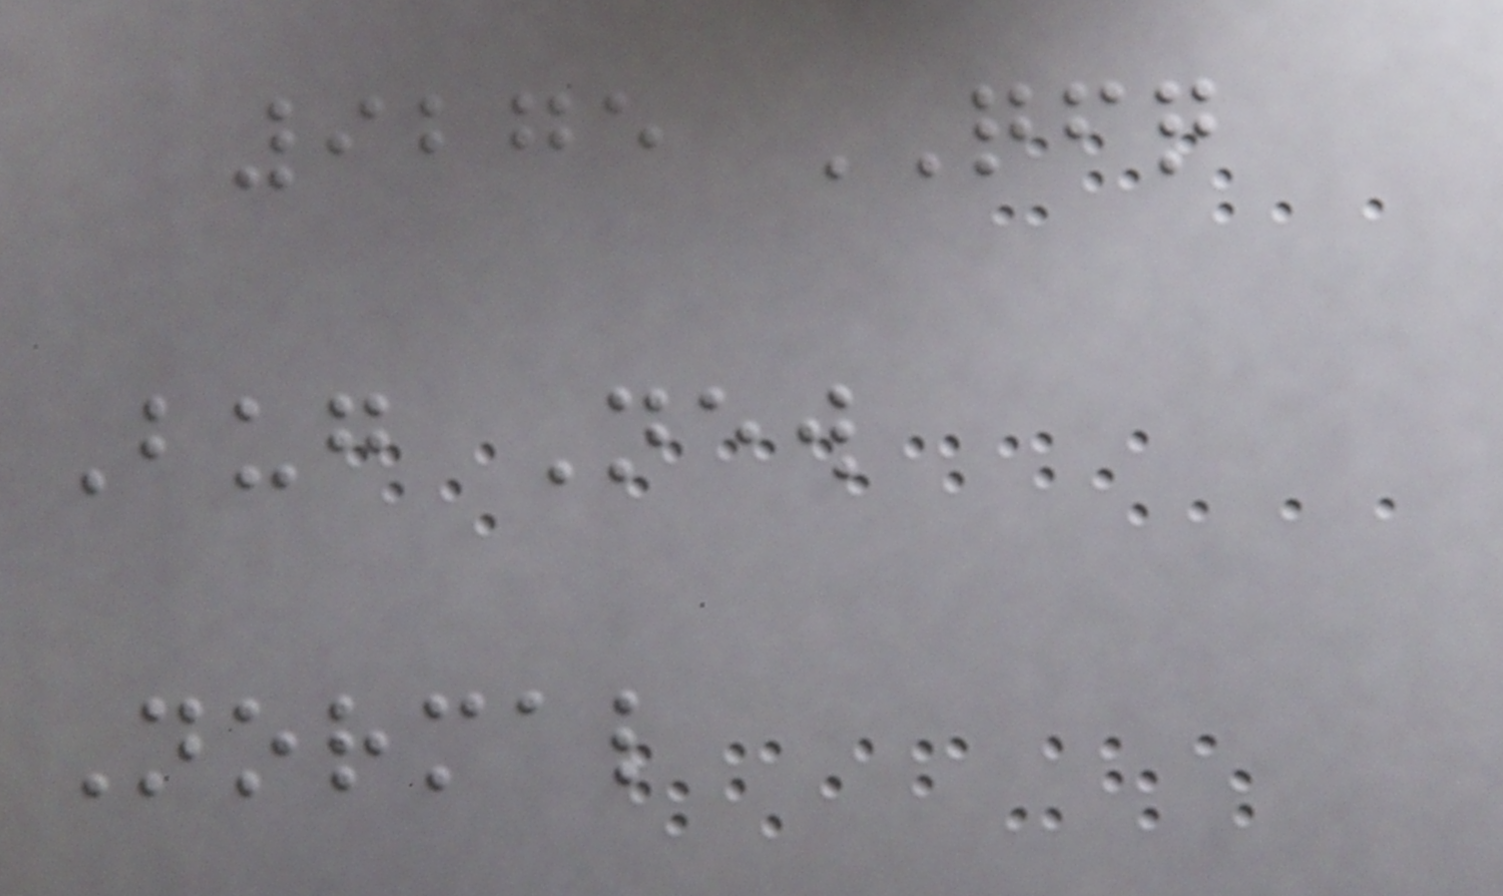9275 QFQ
Bug New
Normal
